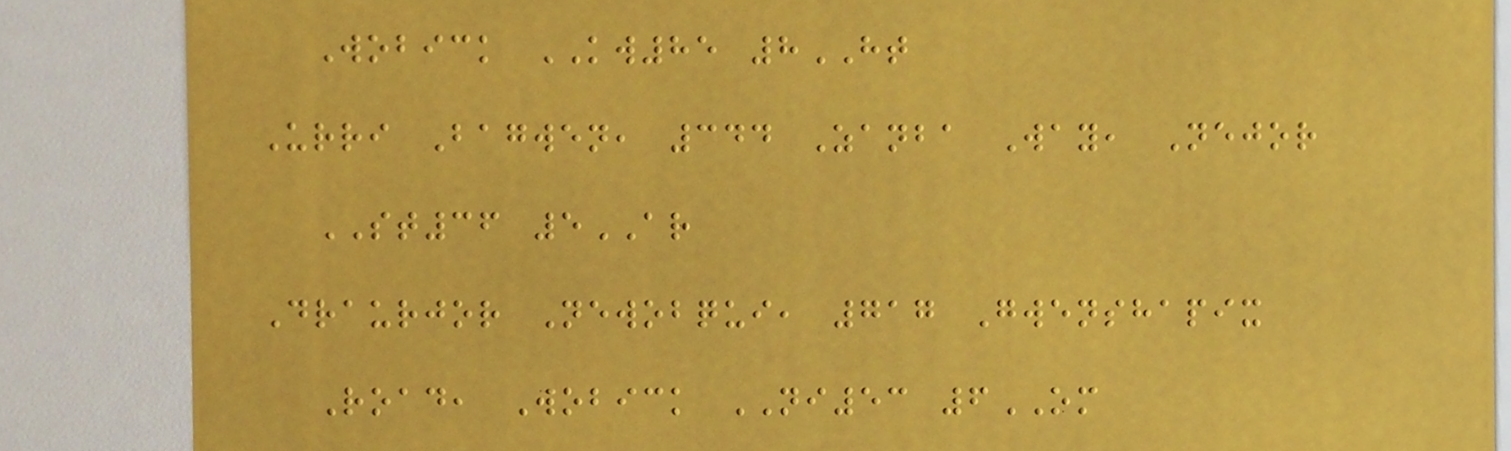Wobick KW85 8HT
Urri Bagwen, 344 Zanba Way, Nejor
ST36 5AR
Draurjor Newobqui, 717 Gwenshapix
Road, Wobick NI53 6OM
